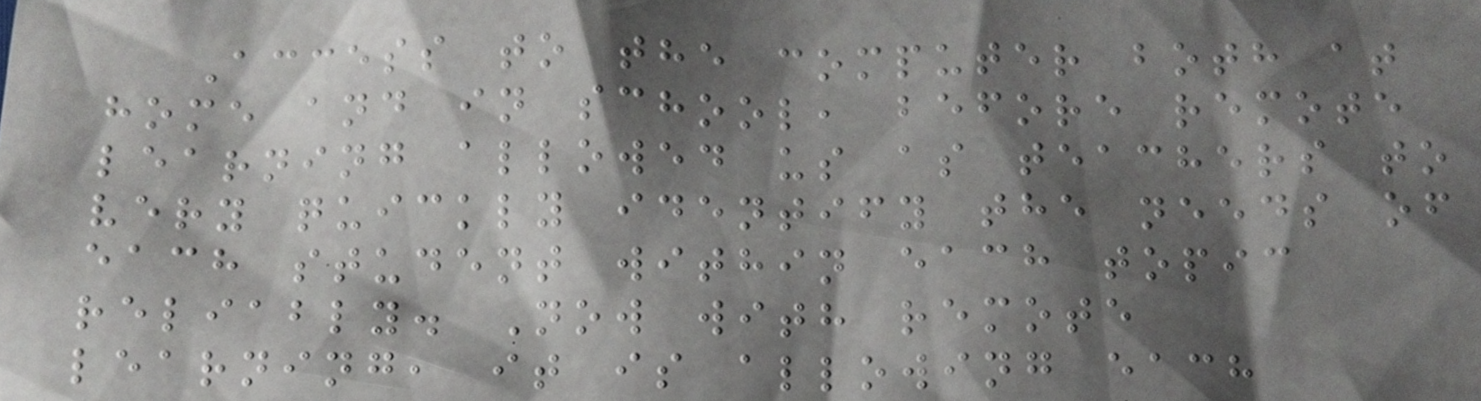Access to the computer both at
home and in school, before remote
learning allowed us as teachers to
very quickly identify the needs of
each student within each topic
reliably. Now with remote
learning, it is allowing each
